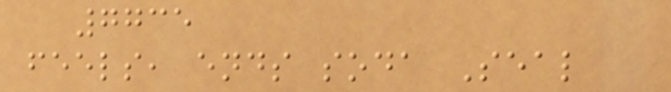7735
feels, ends soda Seal
